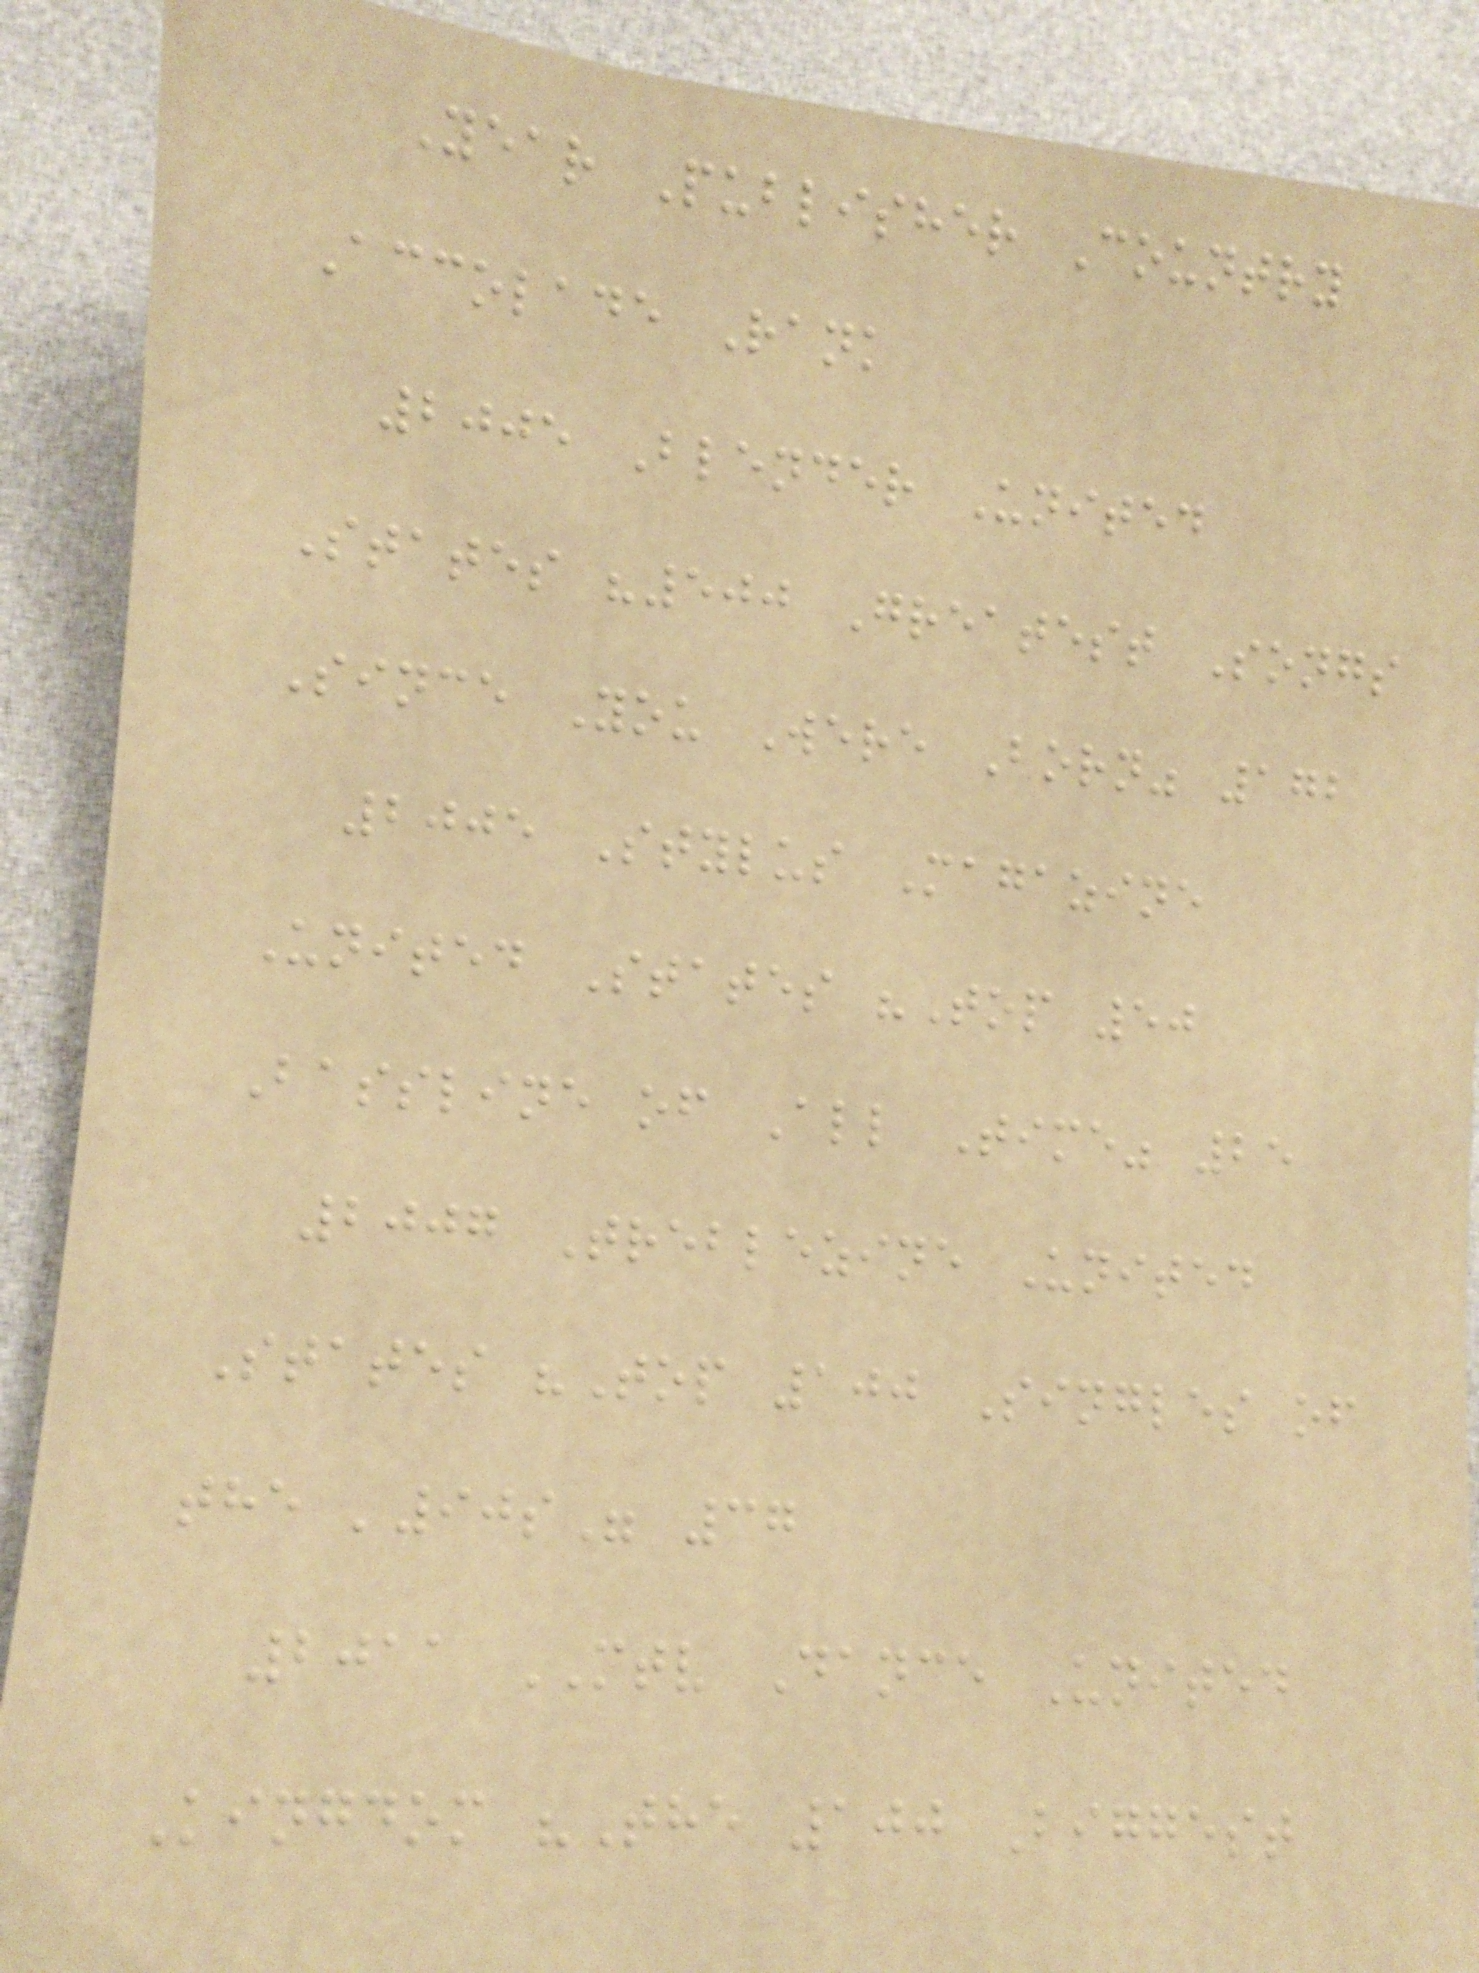Year Publisher Country
Accolade Rank
2005 Blender United
States "500 Greatest Songs
Since You Were Born" 172
2005 Stylus Magazine
United States "Top 50
Bassline of All Time" 25
2007 Treblezine United
States "Top 100 Singles of
the '90s" 37
2011 MTV Dance United
Kingdom "The 100 Biggest
